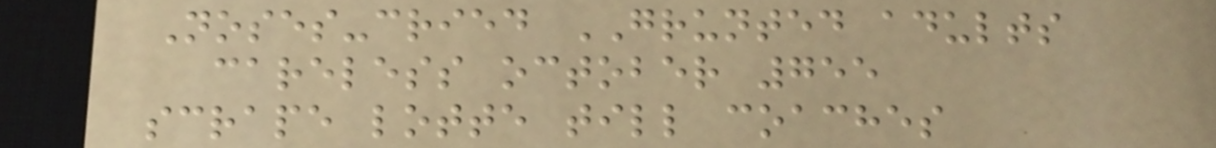Noses-cried GRUNTED adults
careless october 755
scrape lotte till coaches
